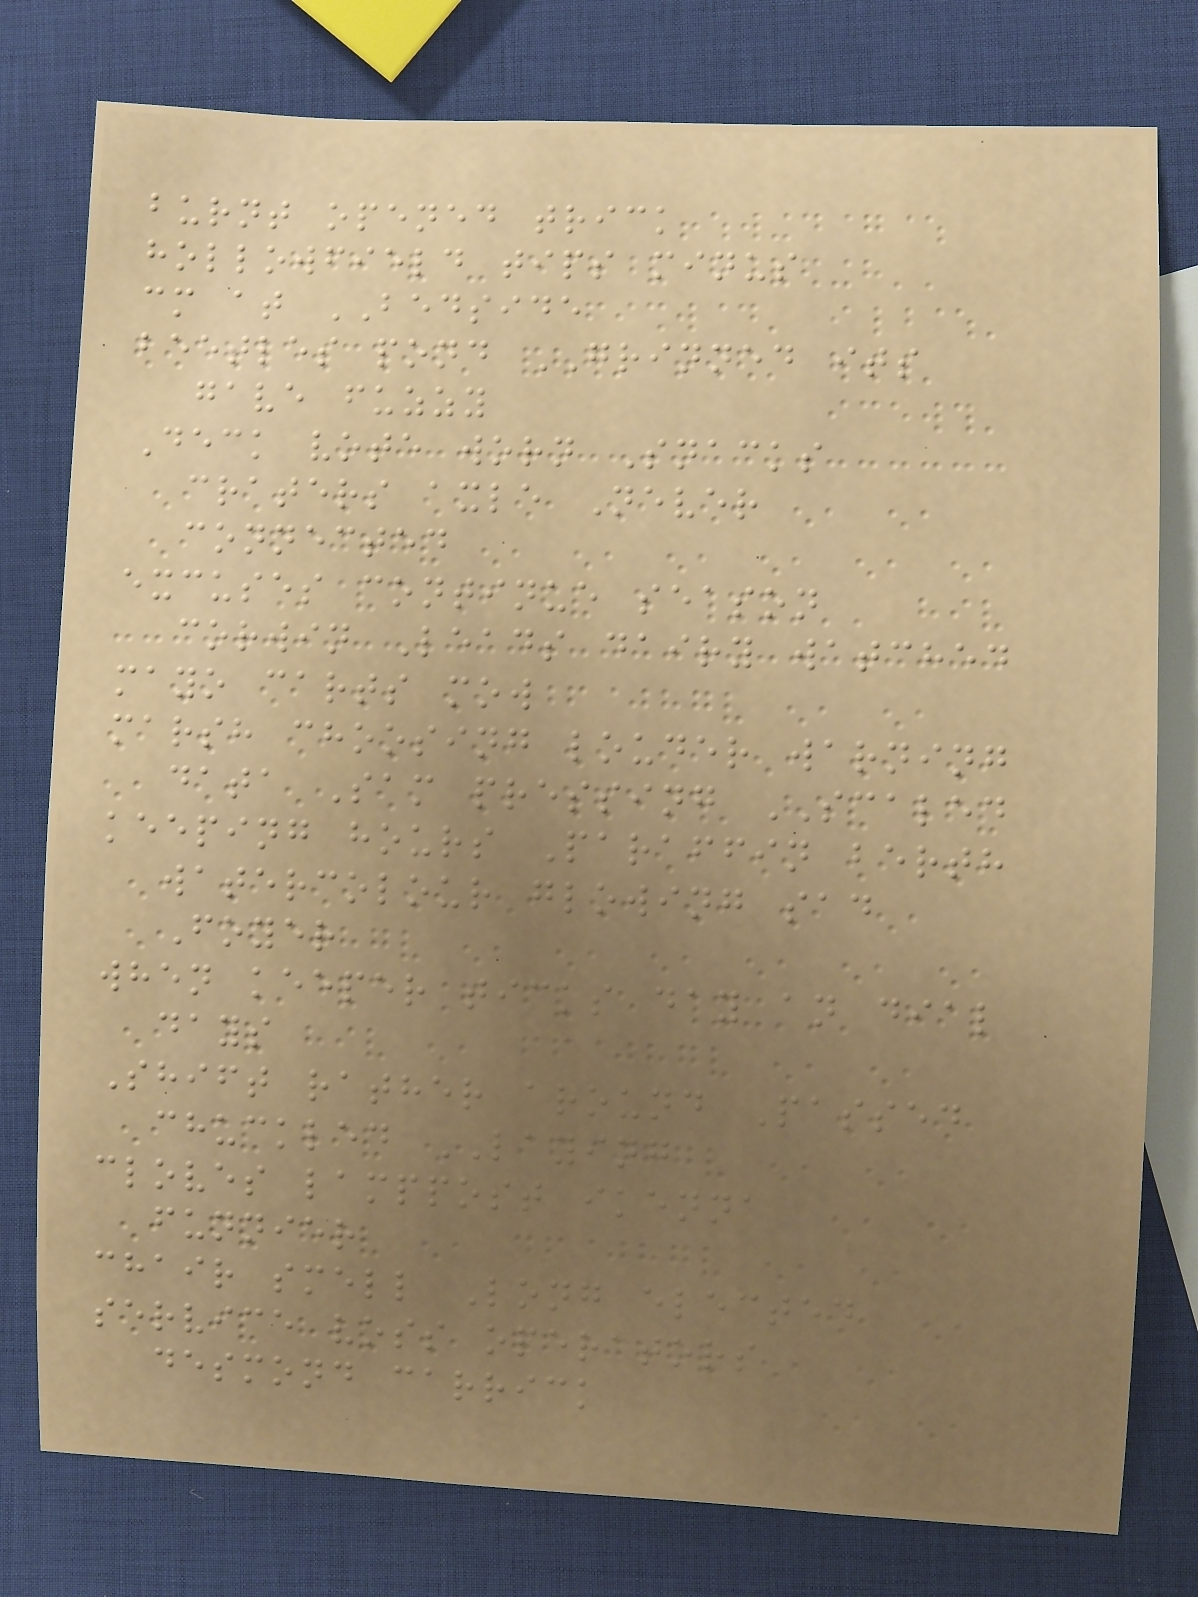burnt opened trick
hollowfield tips minus
cm at BEDSIDE
beetles pond GRINNED its
gave fuzzy
Deck vote worn Snacks
craters axle Never
connected
excuses continue season
corwin Leads dairy watched
mayo carts mow
marsh choosing louder warning
data Sam pressing SCALED
keeping hours Paraffin berth
watercolour glowing sad
Foyer
when keeper ticks day an dial
days
Shift rather around Passed
chuckled LAYING
cloves lamppost ikenna
funnier
chair smell Long elected
service voss operators
desmond carrick
